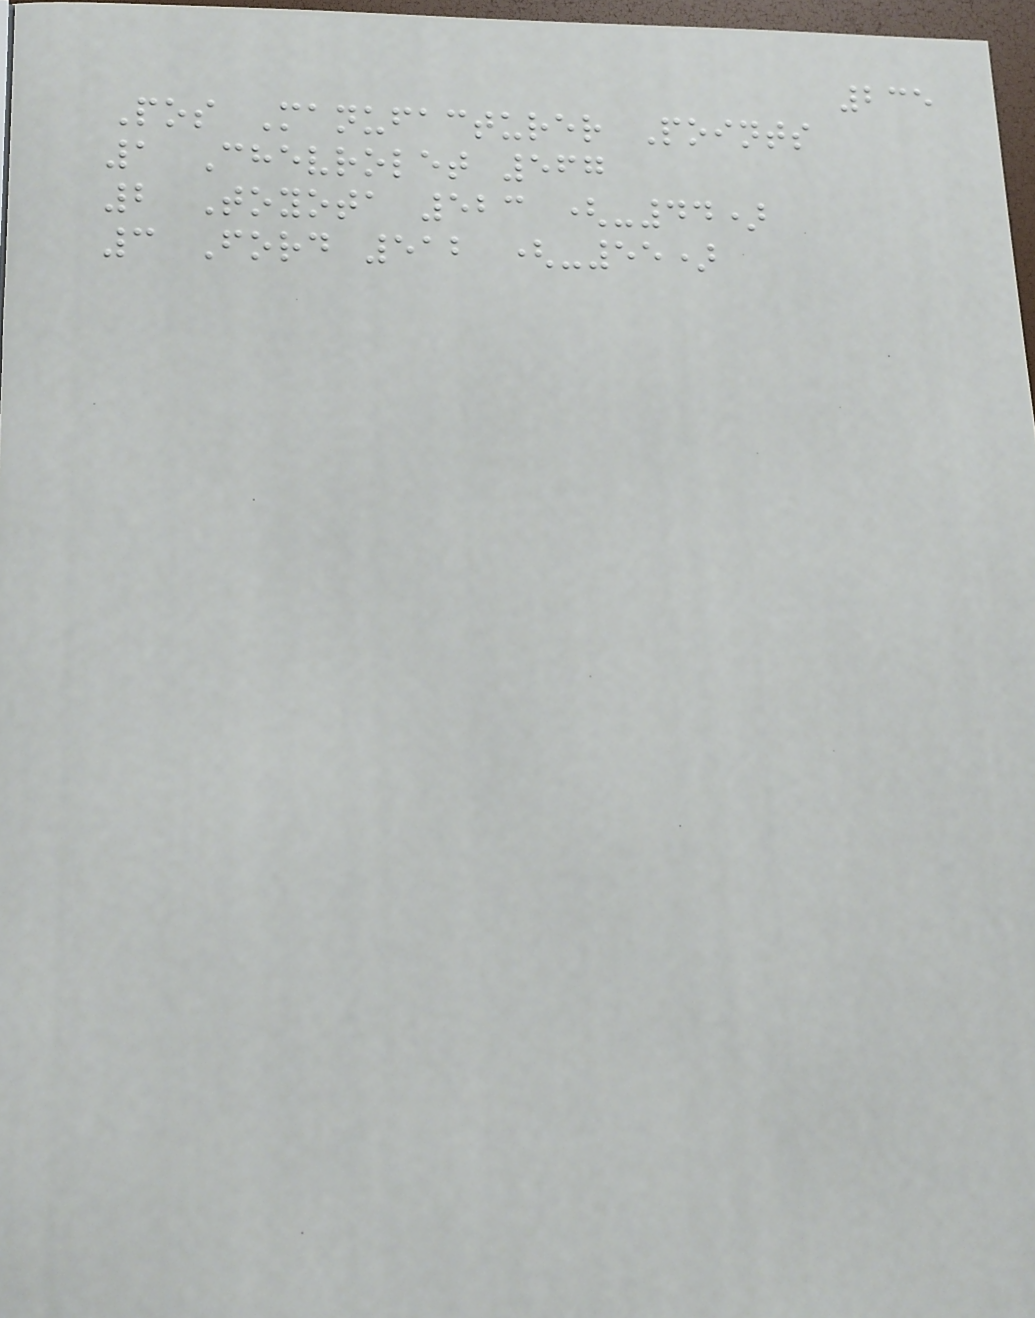235
Pos Manufacturer Points
1 Chevrolet 567
2 Toyota 523 (-44)
3 Ford 512 (-55)
